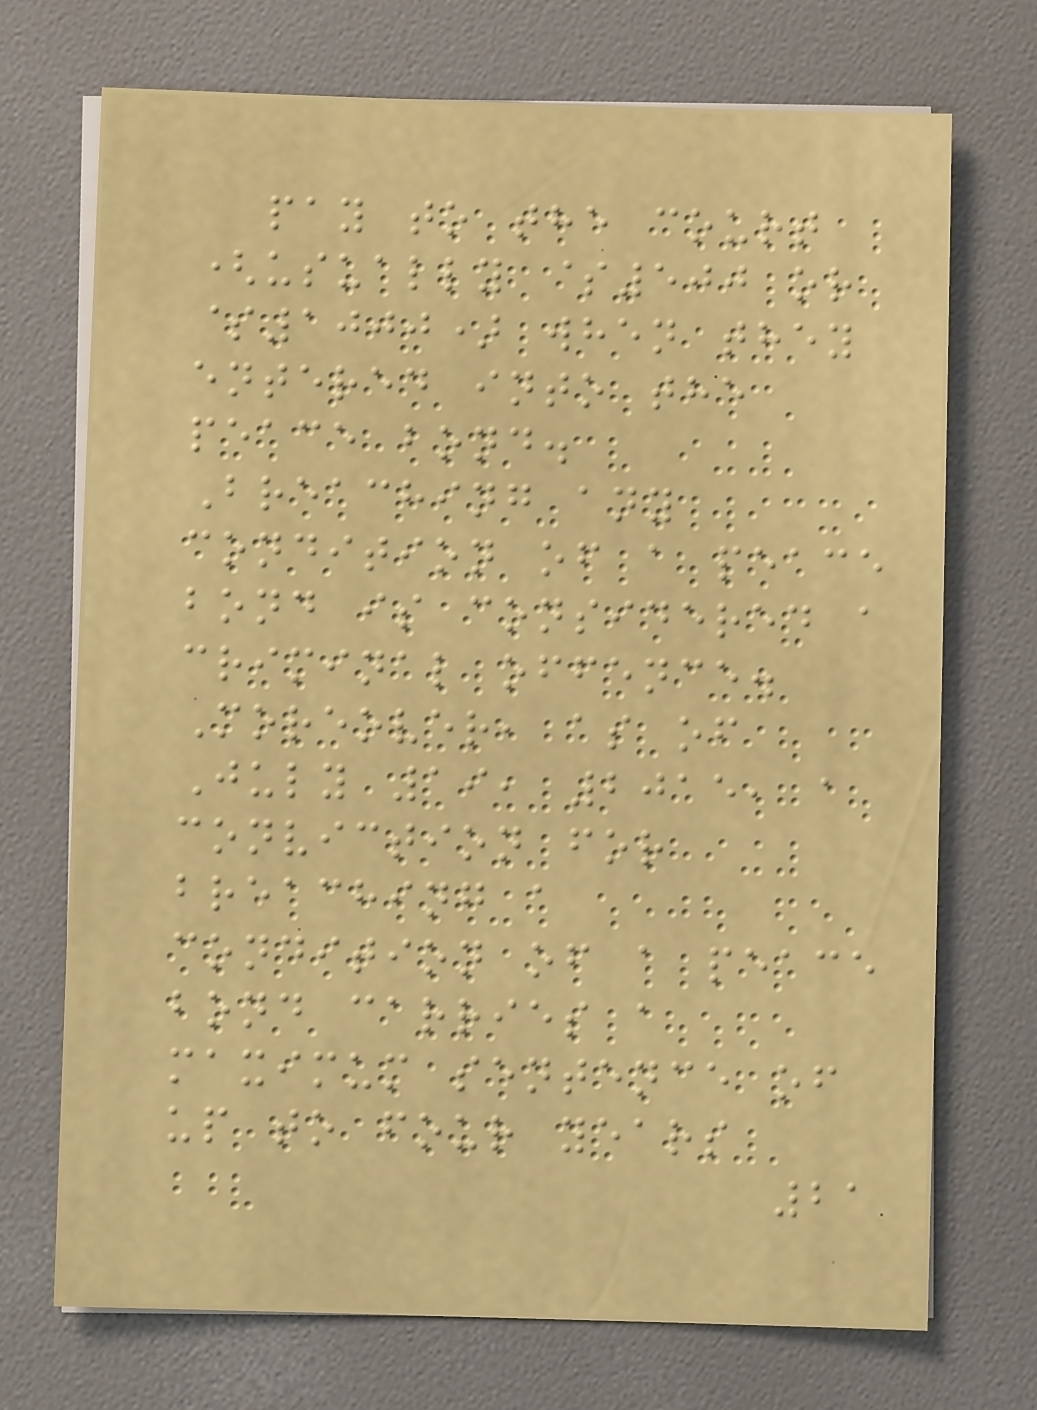pay to the court
(usually $500 or
$1000) when they
entered into the
peace bond.
Breaching any
condition of a peace
bond is considered a
criminal offence.
Moreover, as of
July 19, 2015, a
conviction for
breaching a
condition of a peace
bond carries a
maximum sentence of
up to four years
21
